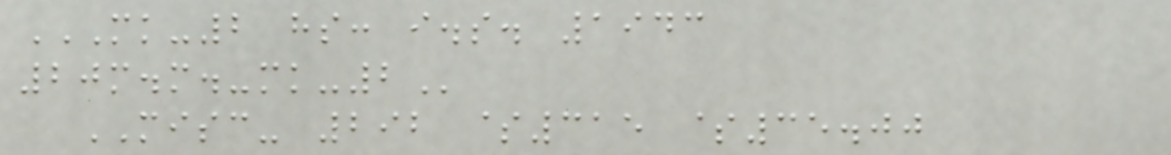MK-2 HS: I.S. 1943
20M.M.-MK-2
MISC- 292 $315 $35.00
